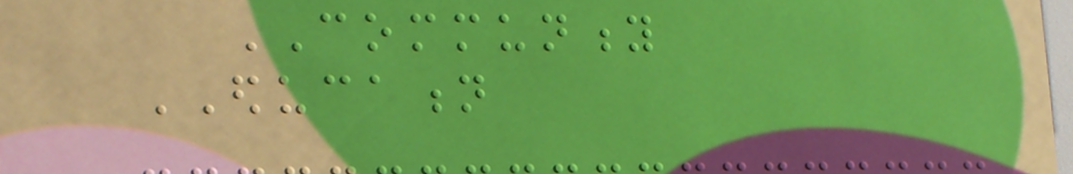COMMUNITY
EDUCATION
